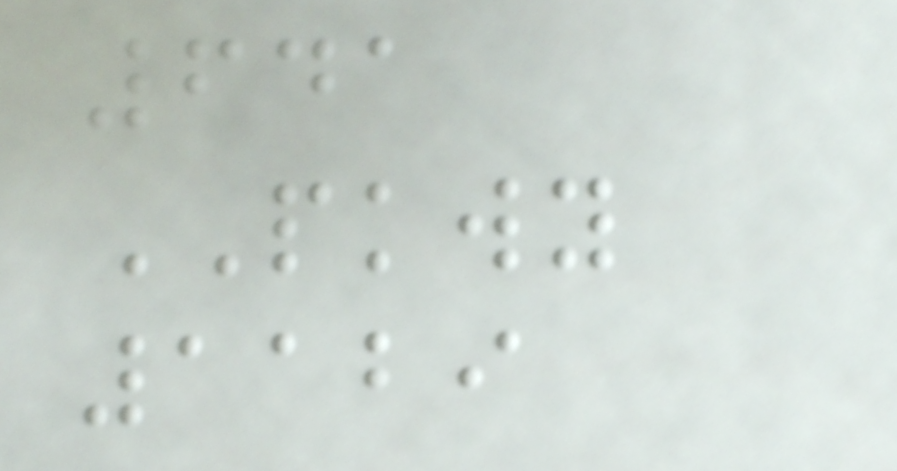641
PKWY
1129
